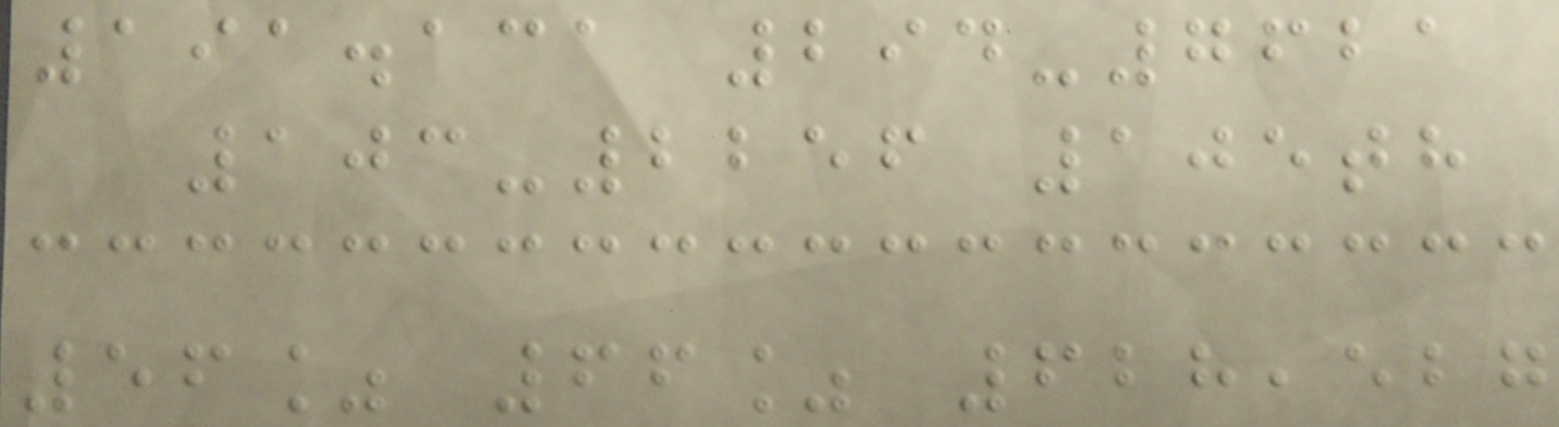191.131 294-7621
103-2256 105th
56% 66% 628,527
